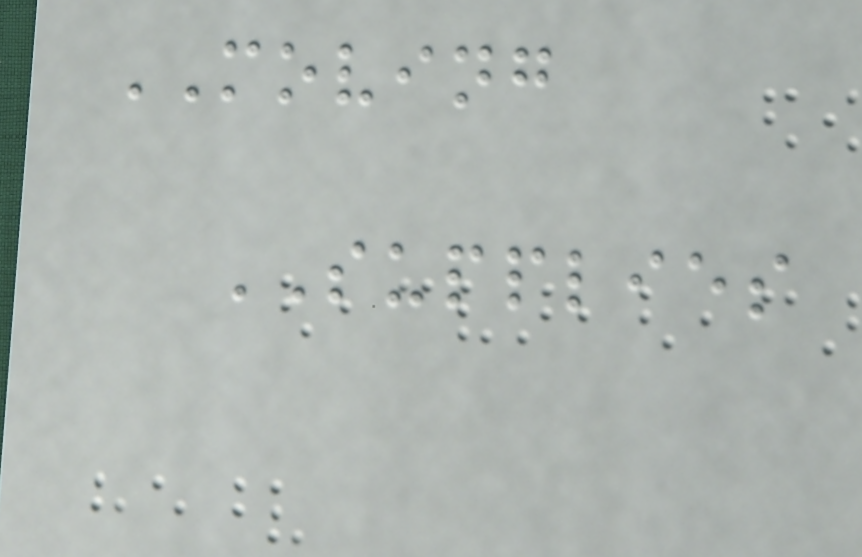MOVING
SUPPLIES
